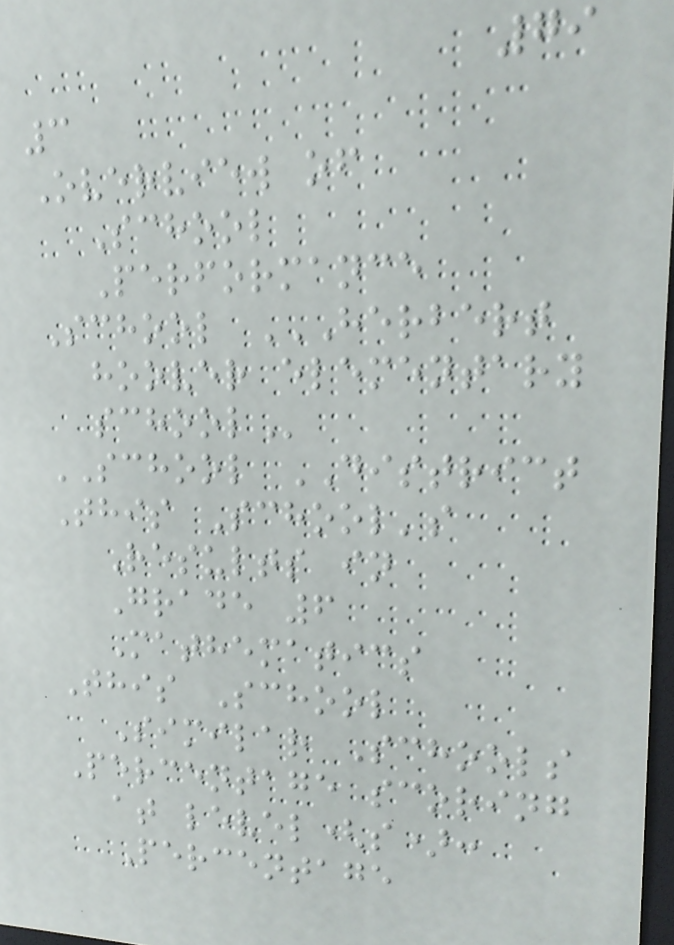79
3
Overview of
School
Performance
School HERBERT
HOOVER ELEMENTARY
SCHOOL
SCHOOL DISTRICT
This School's
Results in
Grade 6
Mathematics
This School
Similar Schools
Percentage scoring
at level(s):
Percentage
